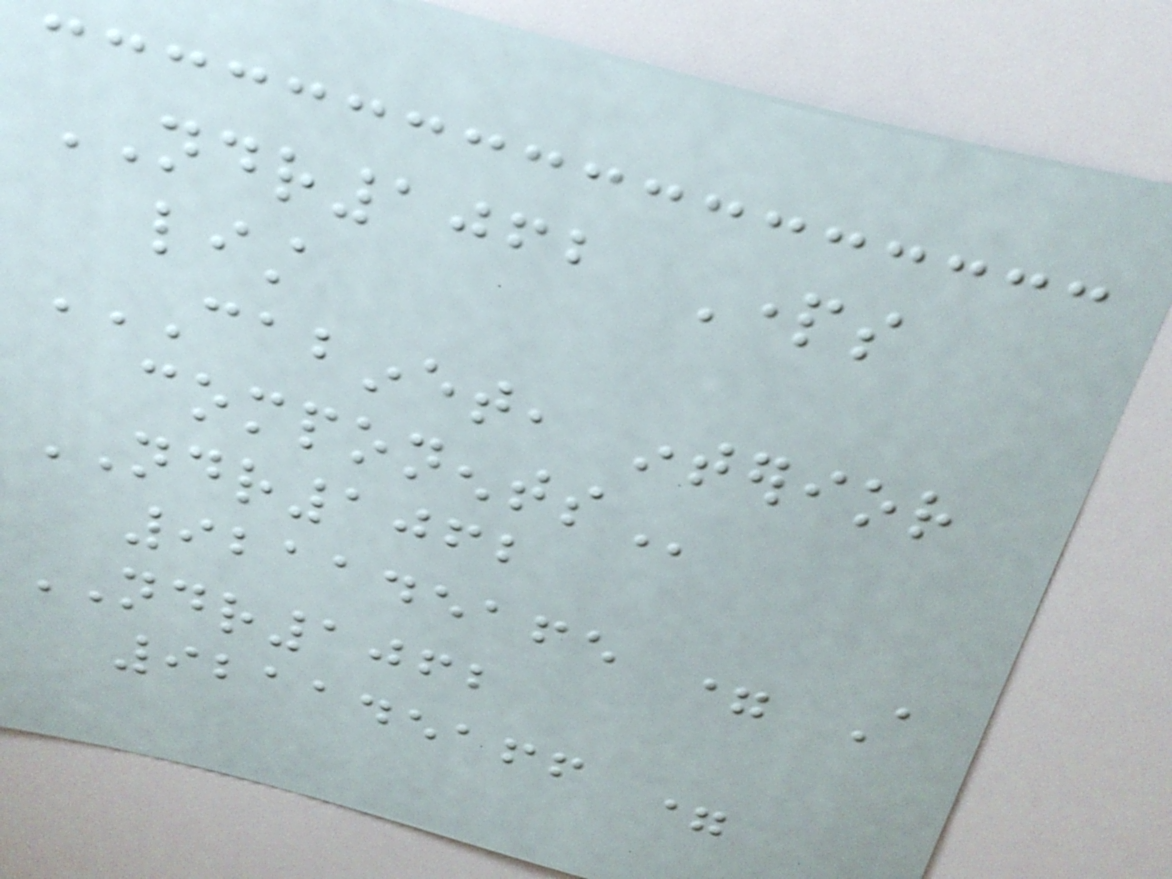NDR1062 Parts
list
CABINET, INTERIOR
COMPONENTS
NDR1062
921145165 = A
NDR1062
921145166 =
